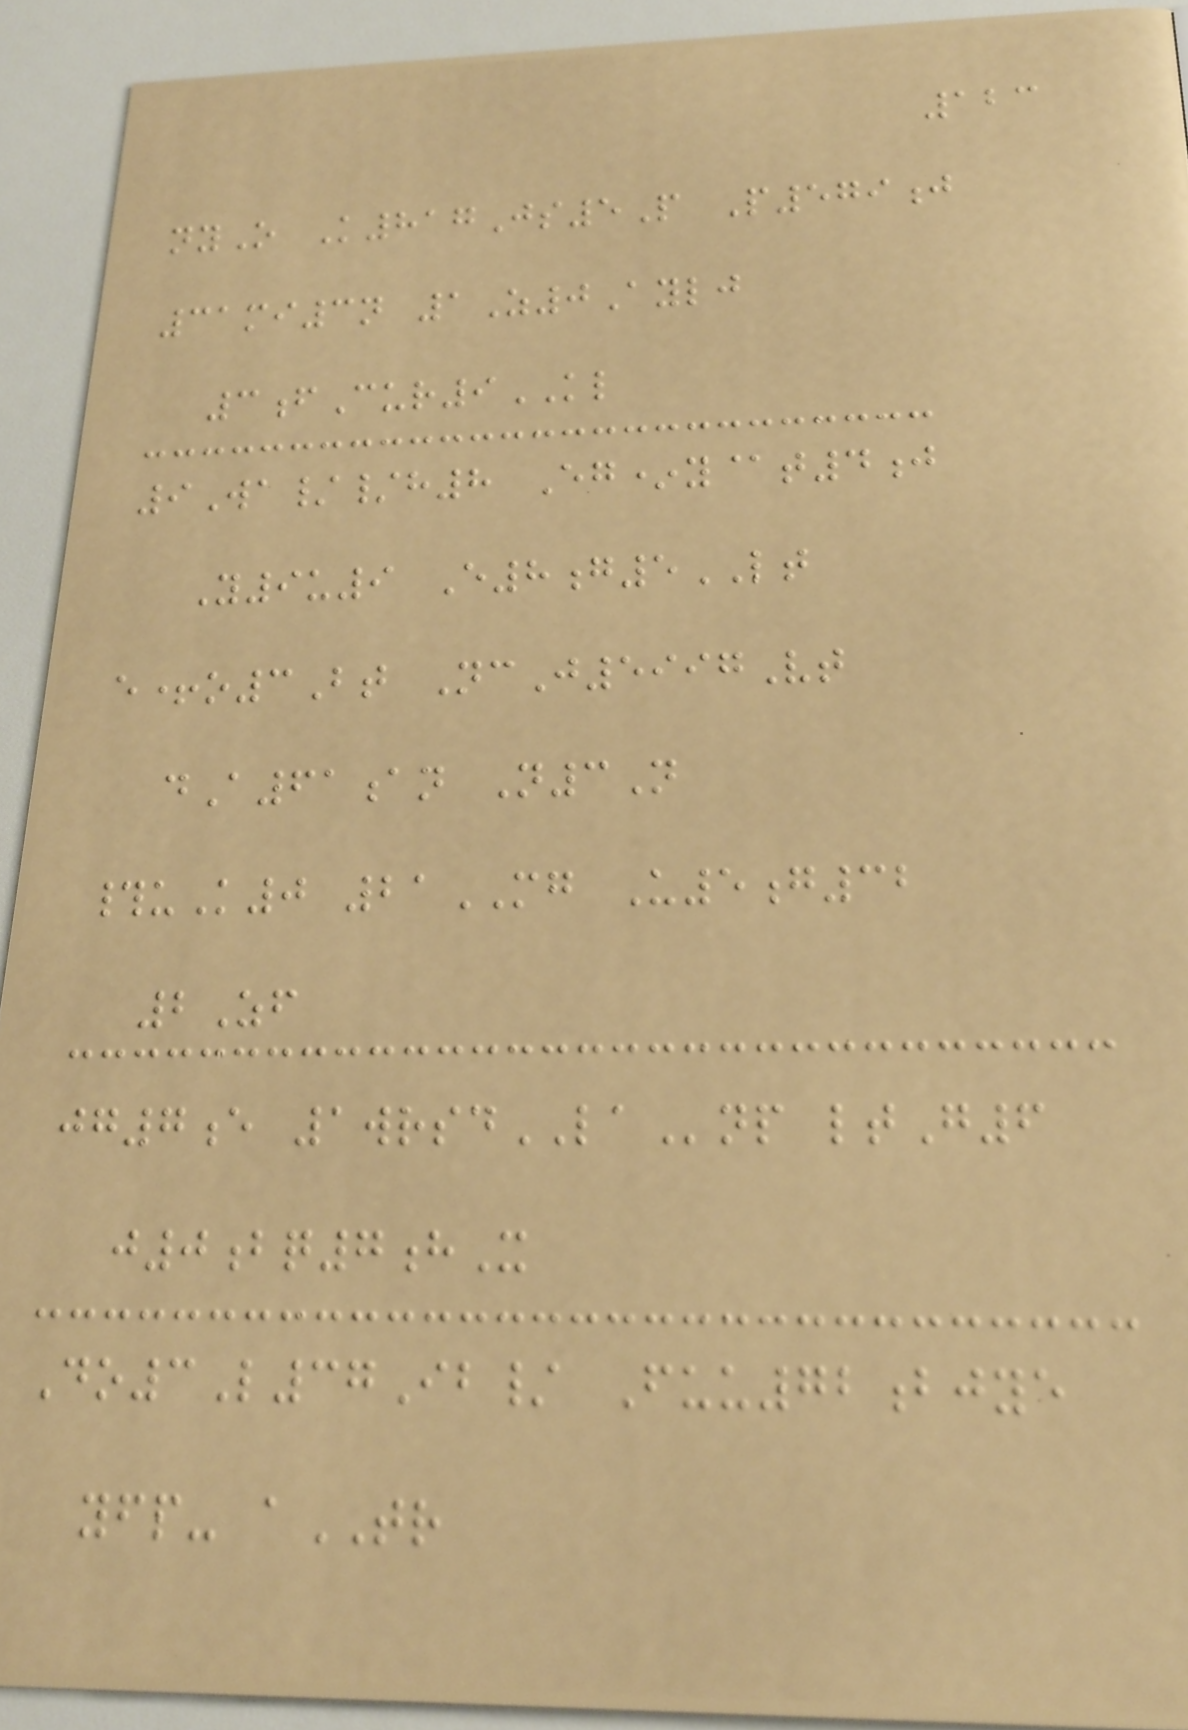123
nyO K817Js5P P579j
31mi3n 1Z0Aylj
3fCur9KL
9Wa//h8 Eg*y@t4j
Y9u9 E8g5LT
e+o3Bt NcJ5997Vt
dA61an N3N
#uK0 21MG U5g32
2Zf
jg7e 1wrsdLAnp ltG6
j0bq7hX
Do3L37Ib/ Fuu72bjye
yfp- aTR
